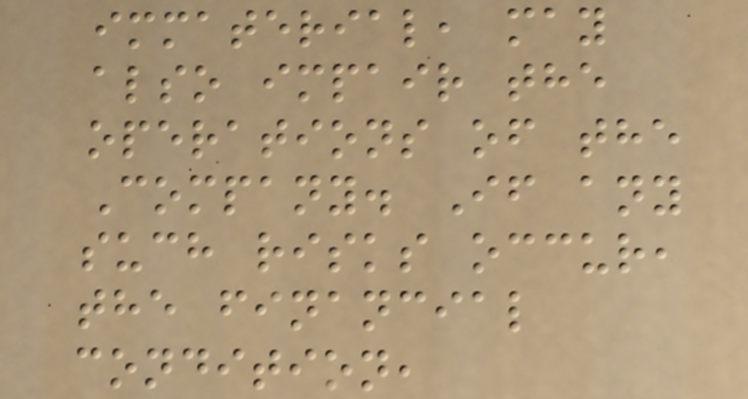immaterial, may
also impair the
operations of the
Company. If any
such risks occur,
the financial
condition,
